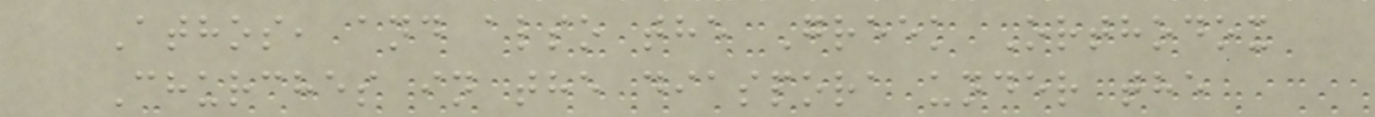Athos, and also the Greek Orthodox
Churches in the diaspora under the
